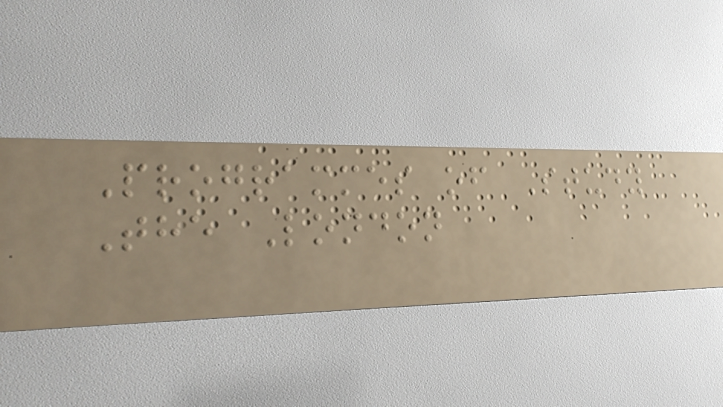Programmes of Study
The London
